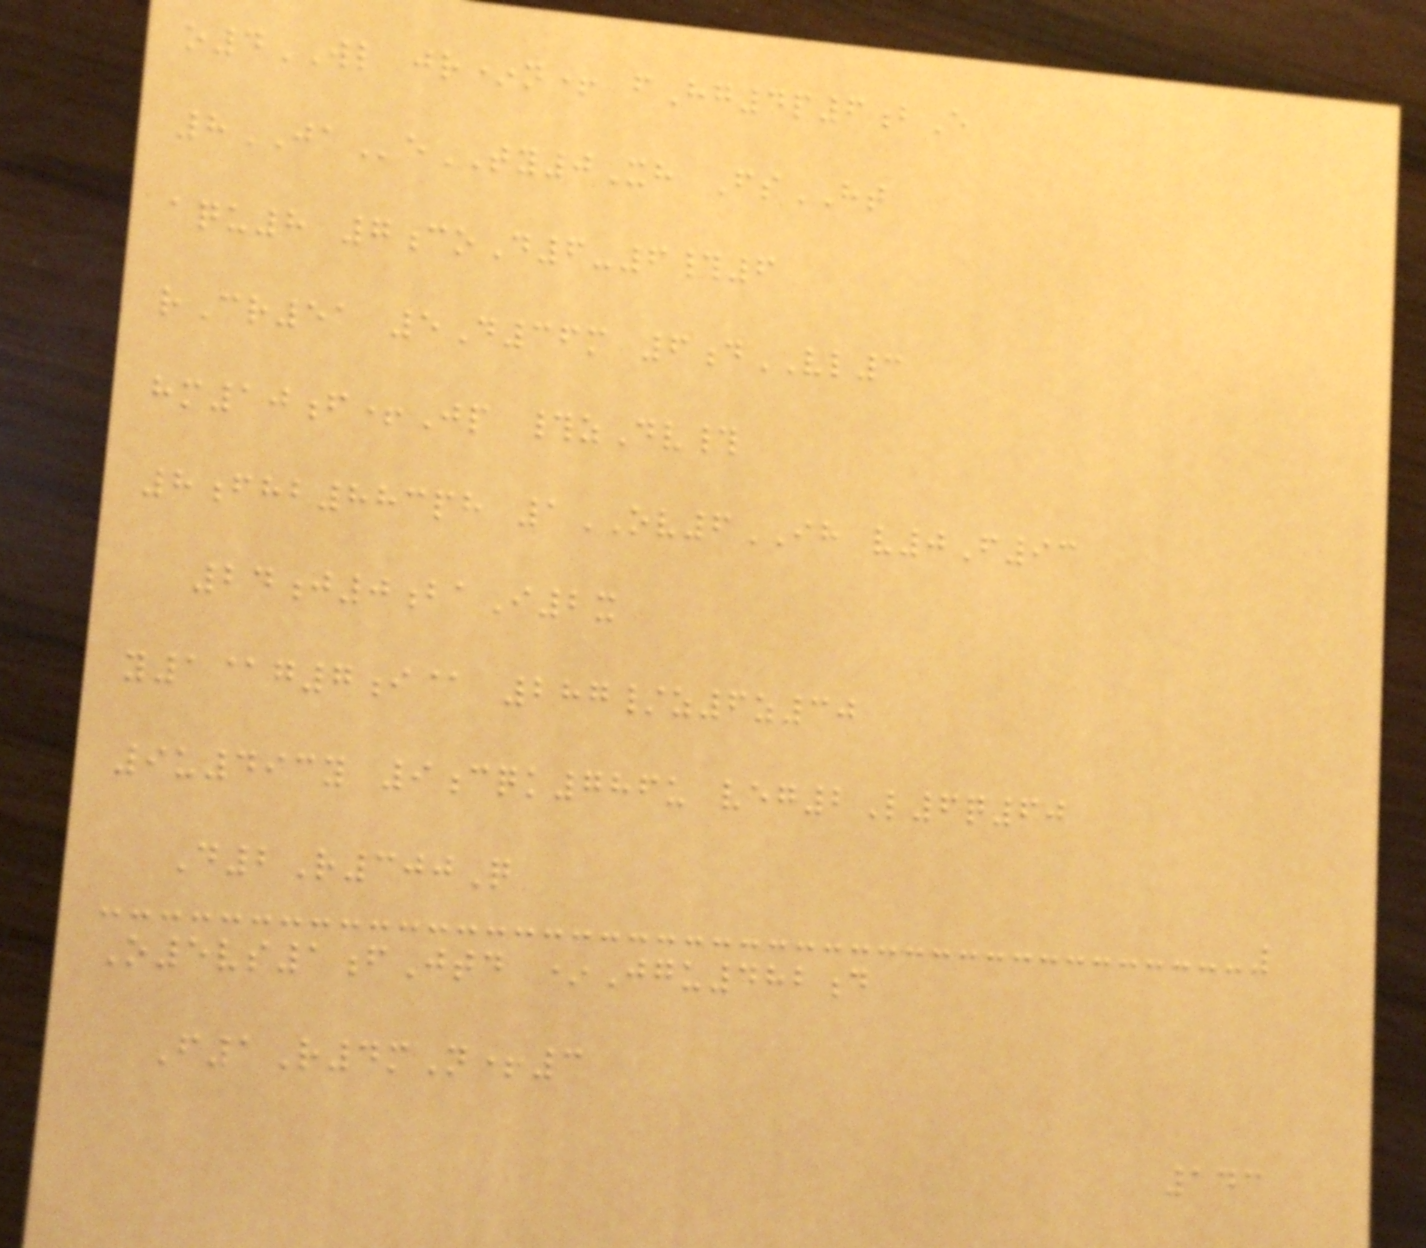o4WL jr*n+ fHg4p6bE
8JAeTY0Xh FsHT
aqu8 7coD6-6#6
rCr51 5D36m 6dVL3
hm10f+Jp #zDv#
8fhb883ph 1OV6IH v0F93
24j0baI2x
y1@g7i@ 287/z6z30
9u493y 9cqk786u veg2L6q60
D2R300Q
O5vs1fJtd *Jgu482d
F1R4mN+3
143
